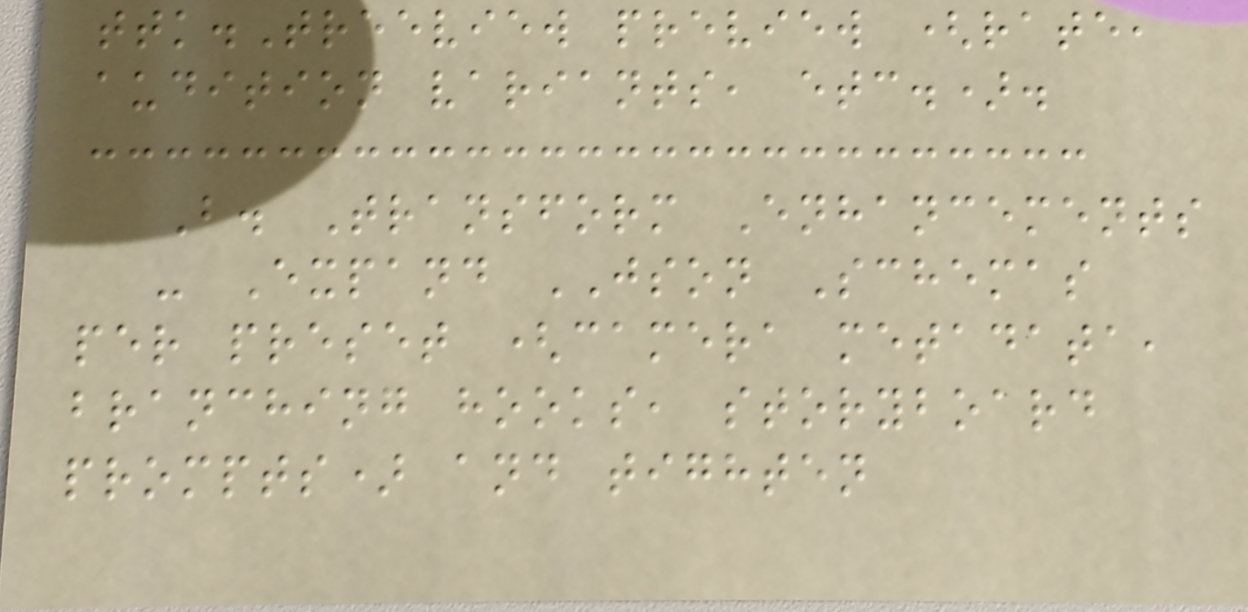ttk.Treeview preview (rate,
audition variants, etc.).
B. Transform Enhancements
- Expand JSON Schemas
per preset (camera metadata,
branching hooks, storyboard
prompts) and tighten
